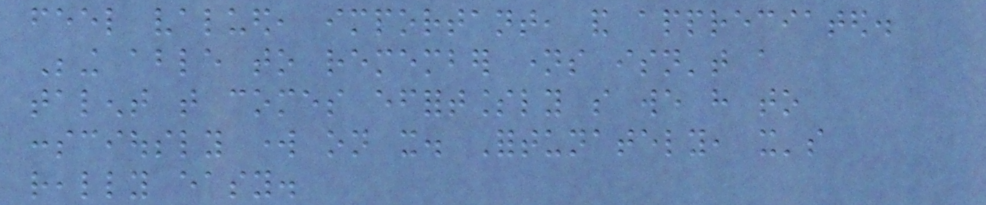feel valued, important, and appreciated.
Being able to remember names isn't a
talent that comes effortlessly so we have to
consciously work on it. Fortunately, it's
really easy.
